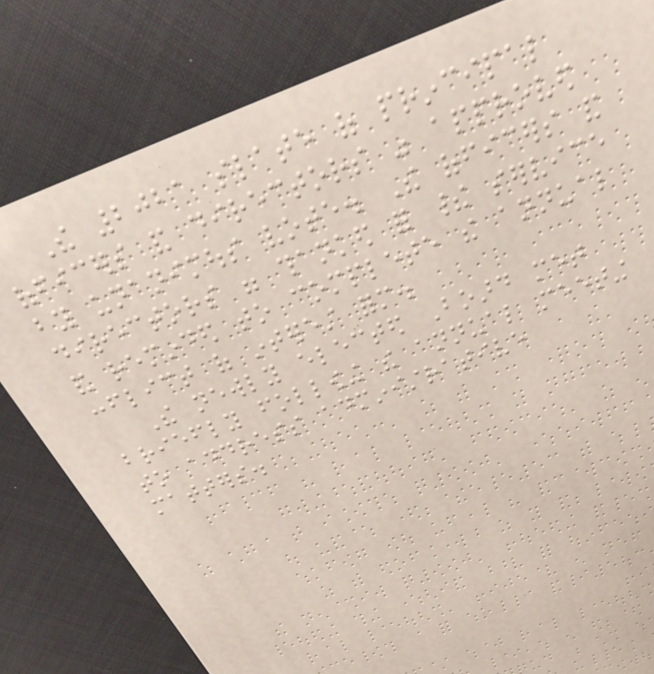The 2021 slate of principal
officers and directors was approved
by unanimous vote. The officers and
directors were thanked for their service
and reminded to complete the annual
conflict of interest form.
The newly elected Board met
briefly following the annual meeting
to address administrative
matters.
